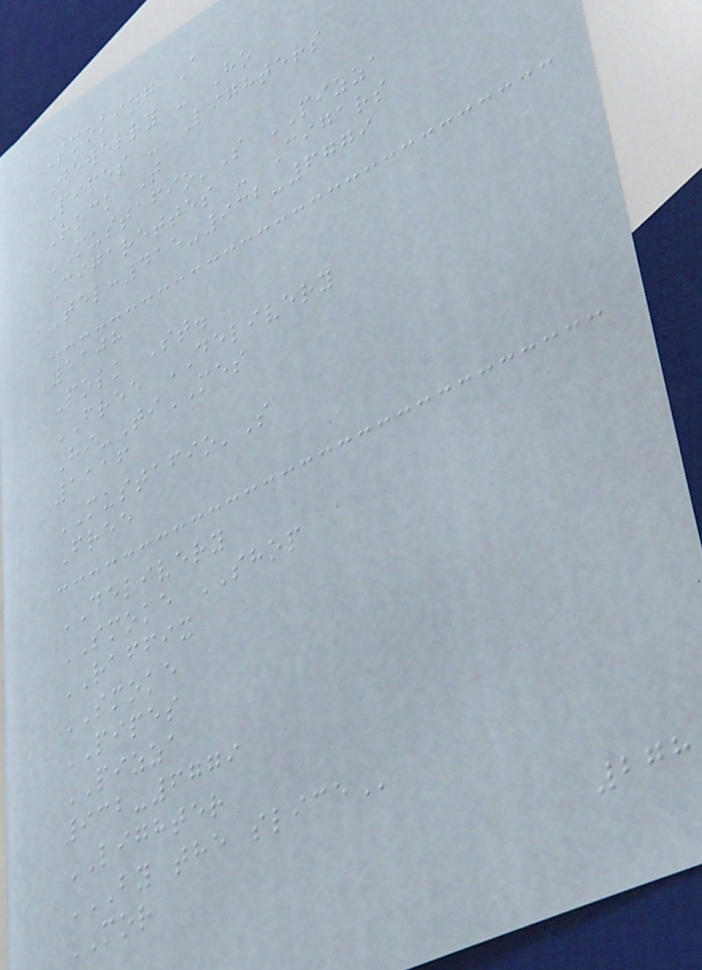Smoking A
Jewelry - Ho
Pipes - Lighters
Rock T
MUSTAFIO'S PIZZA
Cigarettes - Cigars
Tel:415-932-6779
1108
Polk St.
FREE DELIVERY
Hi-TiMES
1116
MUSTAFIO'S
Free
DELIVERY
SMOKE SHOP
RAFFIX
SMOKE
PIPES
PIZZA
932-6779
LIGHTER
BY THE SLICE
MOR
278
